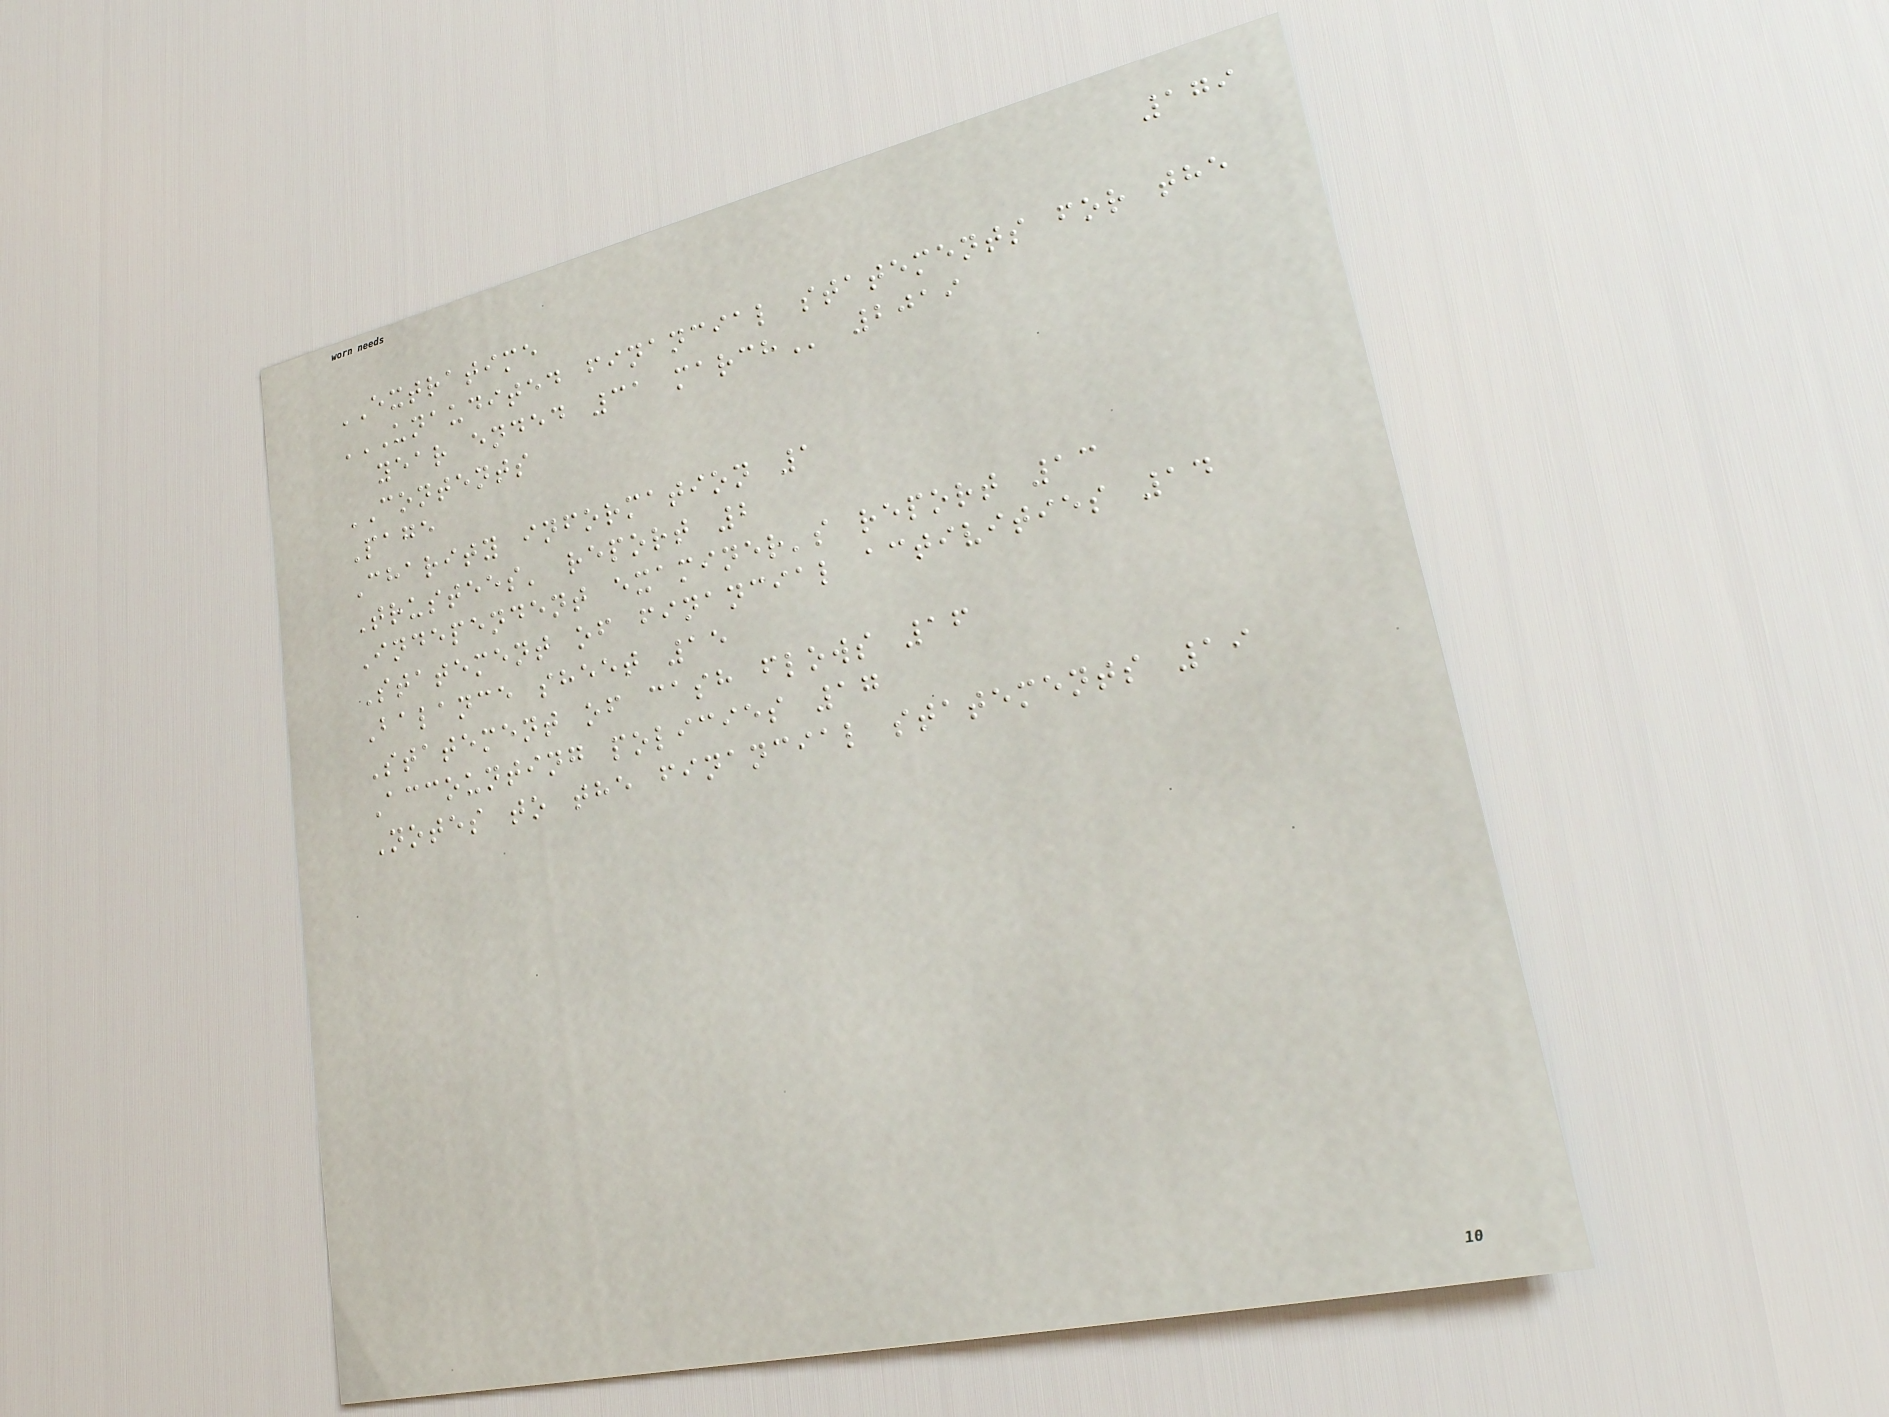179
EXTRATIME
UNAUDITED FINANCIAL STATEMENTS FOR THE
YEAR ENDED 31 MARCH 2019
CONTENTS
Page
Charity information 1
Trustees' report 2
Independent examiner's report 13
Statement of financial activities 14
Balance sheet 15
Statement of cash flows 16
Accounting policies 17
Notes to the financial statements 19
